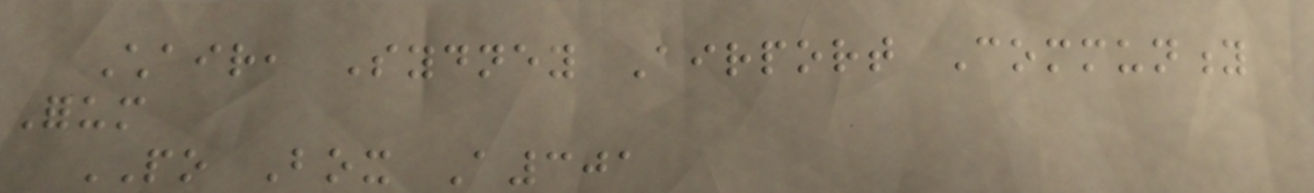Chair, Sydney Airport Community
Forum
PO Box A301
